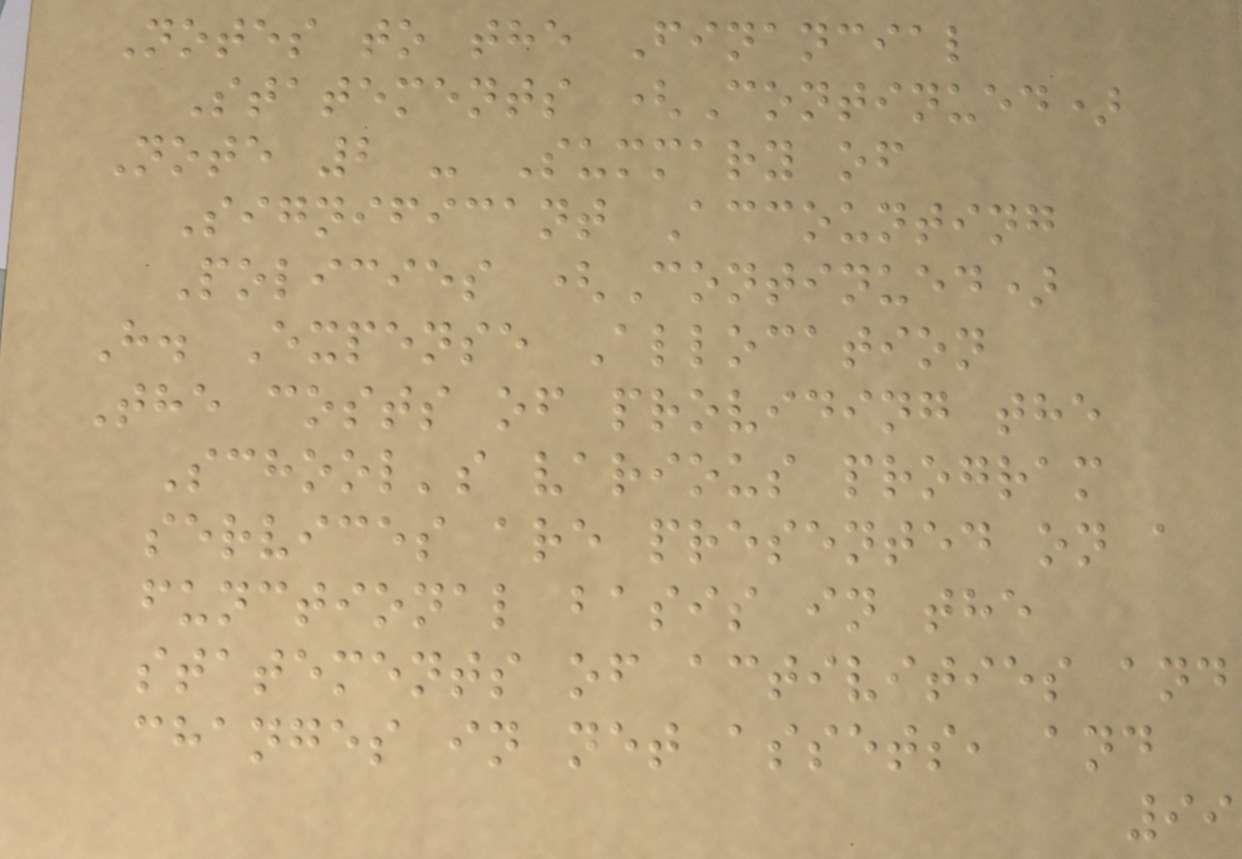Notes to the Financial
Statements (Continued)
Note 2 - Summary of
Significant Accounting
Policies (Continued)
H. Expense Allocation
The costs of providing the
School's various program
services are presented on a
functional basis in the
statements of activities and
changes in net assets, and
99
